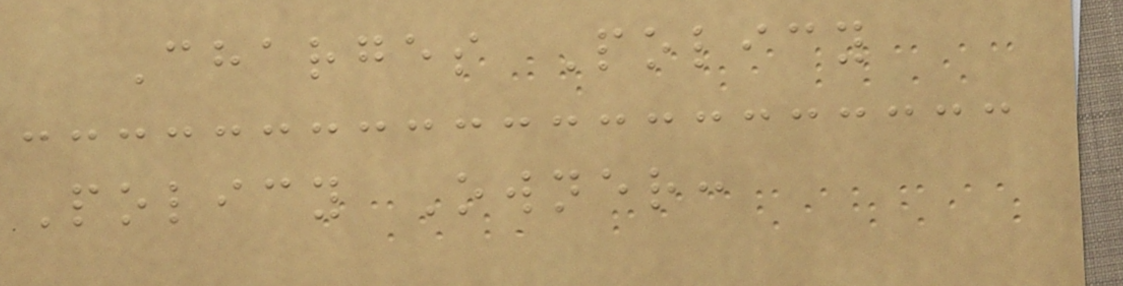Charges Policy
Policy Owner:
